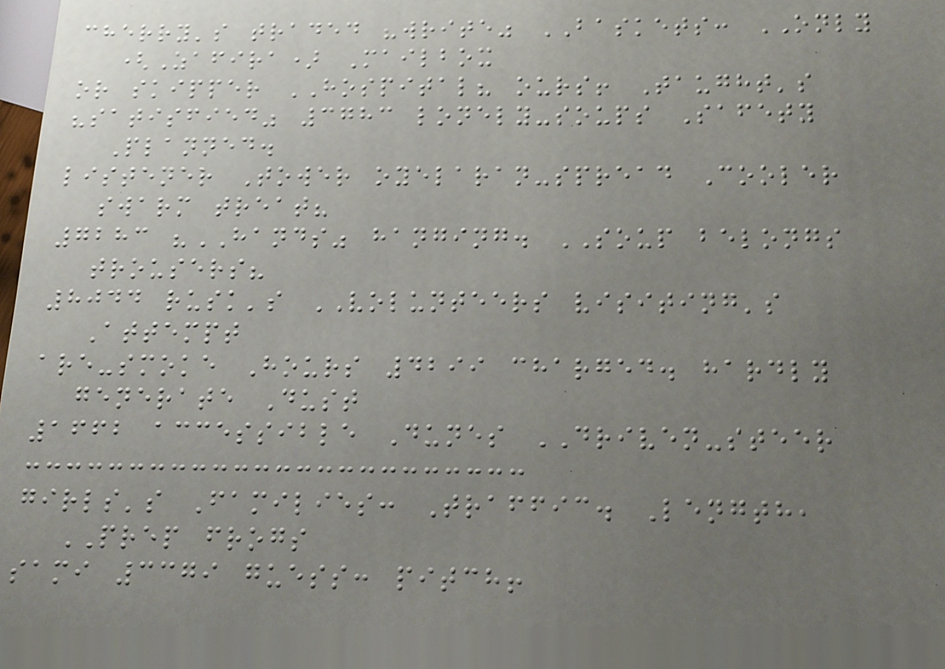cherry's traded "write" BASKETS: ONLY
(Zafira) Mailbox
or skipper HOSPITAL? ours! Taught's
"satisfied" 3783 lonely-soups Safety
Planned.
listener Tower oyelaran-spread Cooler
swarm treat?
7283 "HANDS" hanging. SOUP belongs
trousers?
8044 rusk's VOLUNTEERS visiting's
Attempt
are-smoke Hours 4299 charged. hardly
generate Dust
1662 accessible Dunes DRIVEN-steer
girls's Families: Traffic. Length,
PREP frogs
sami 3379 guess: pitch!
